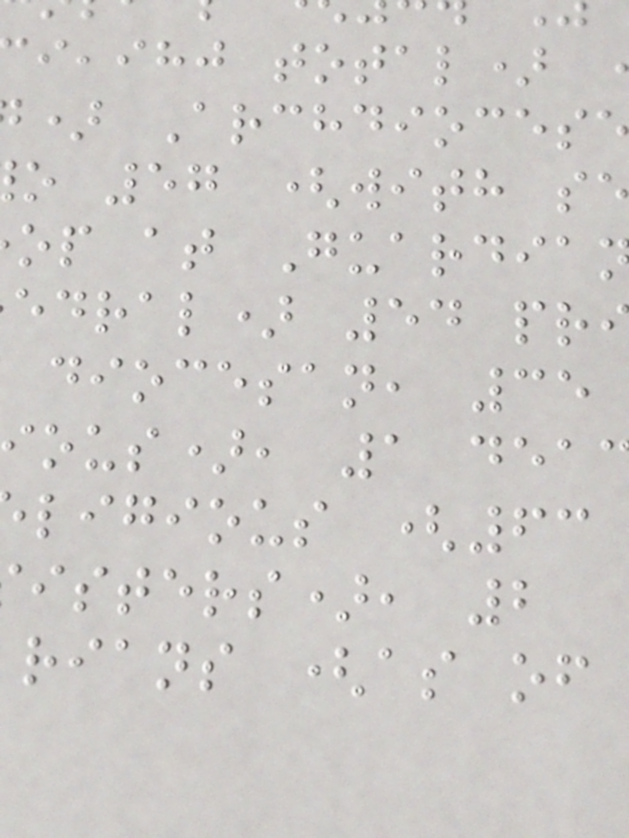,ihj total)
) Archdioces
o 57 (with s
op at Guardia
edral) 54 pr
diocesan, 35
ous), 1 dea
ligious (63
isters), 2
rians (as of
